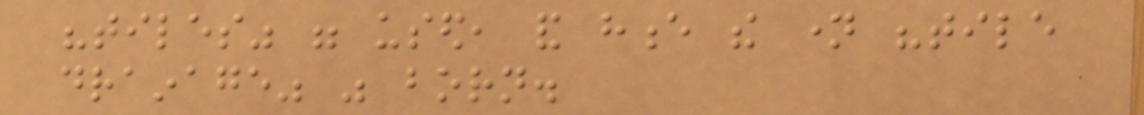"tiles" were used, and hence the name "tile
drainage" was born.
